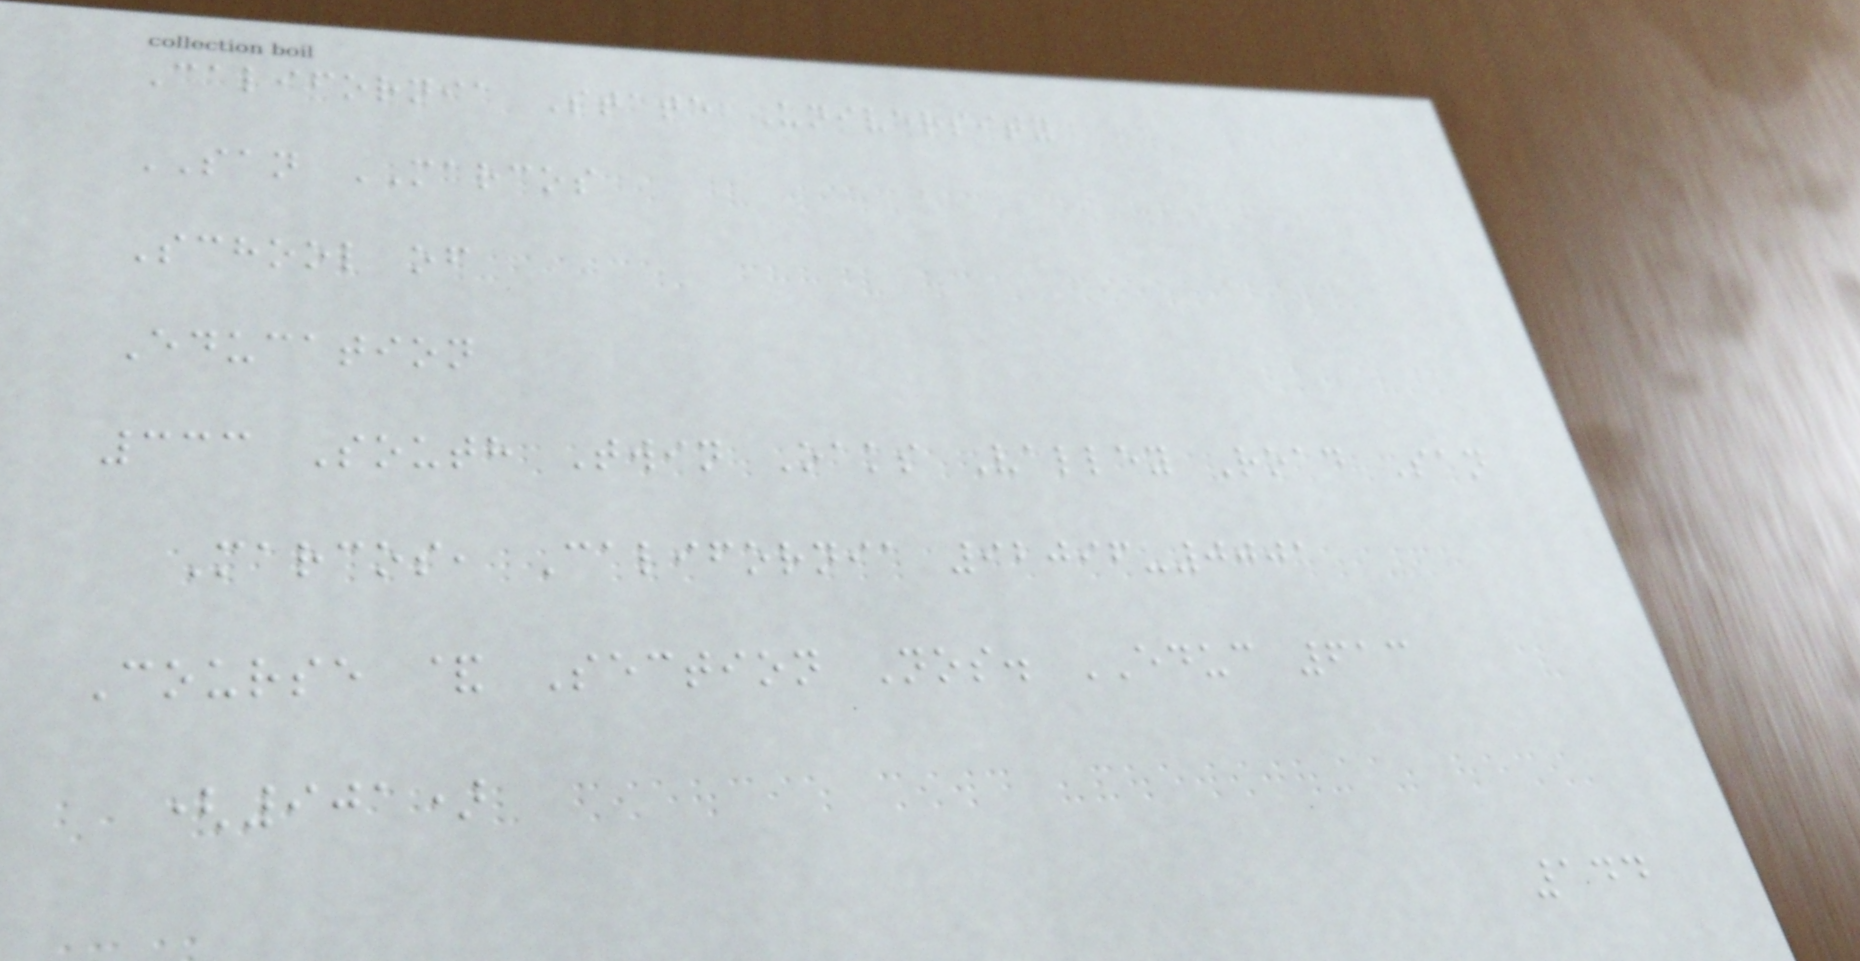California State University
SAN MARCOS
School of
Education
333 South Twin Oaks Valley Road San
Marcos, California 92096-0001
Course & Section Nos. EDUC 613
(901)
144
